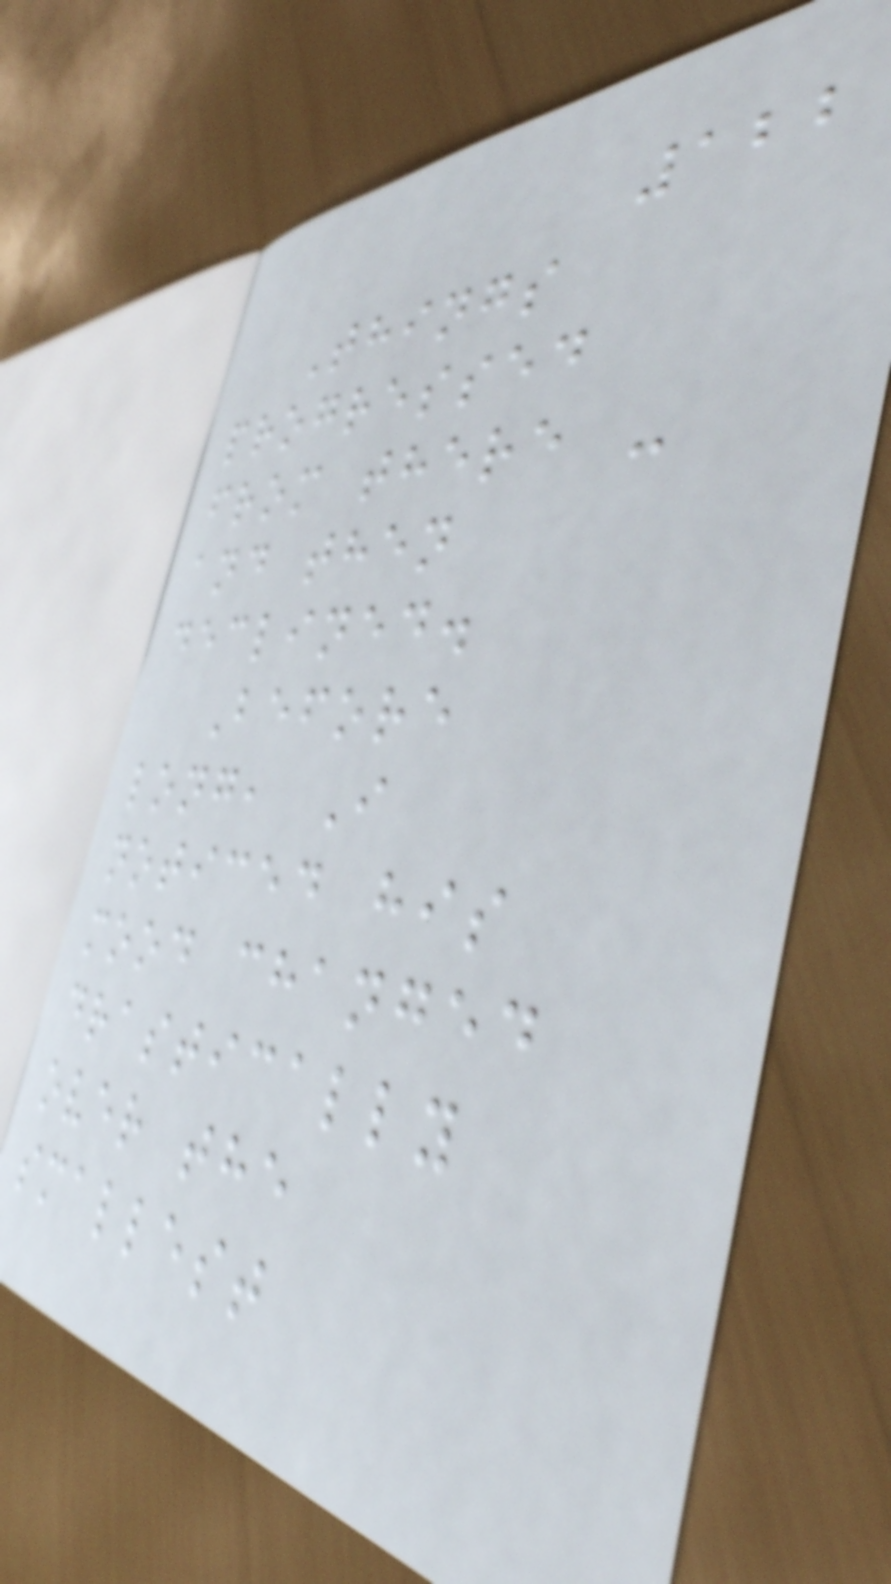122
Things
progressed
from there -
and then
declined.
Before
long, I
noticed his
mood changed
drastically
over the
smallest
